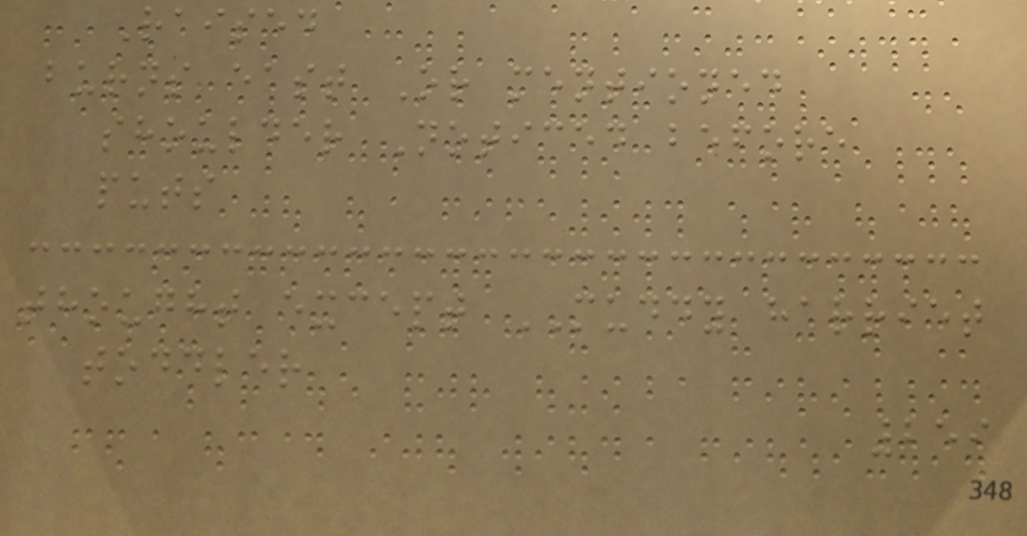Raised
burns east Or mentioned
shoulder Noticed before
puts
thought except MUDDY harriet
toddler
259
